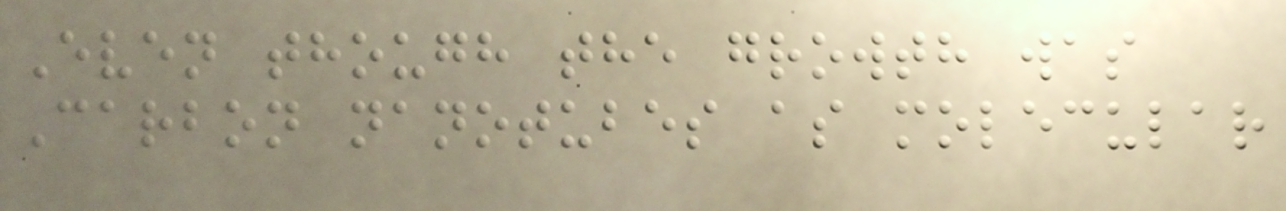Even though the growth was
Carbon nanotubes as molecular
